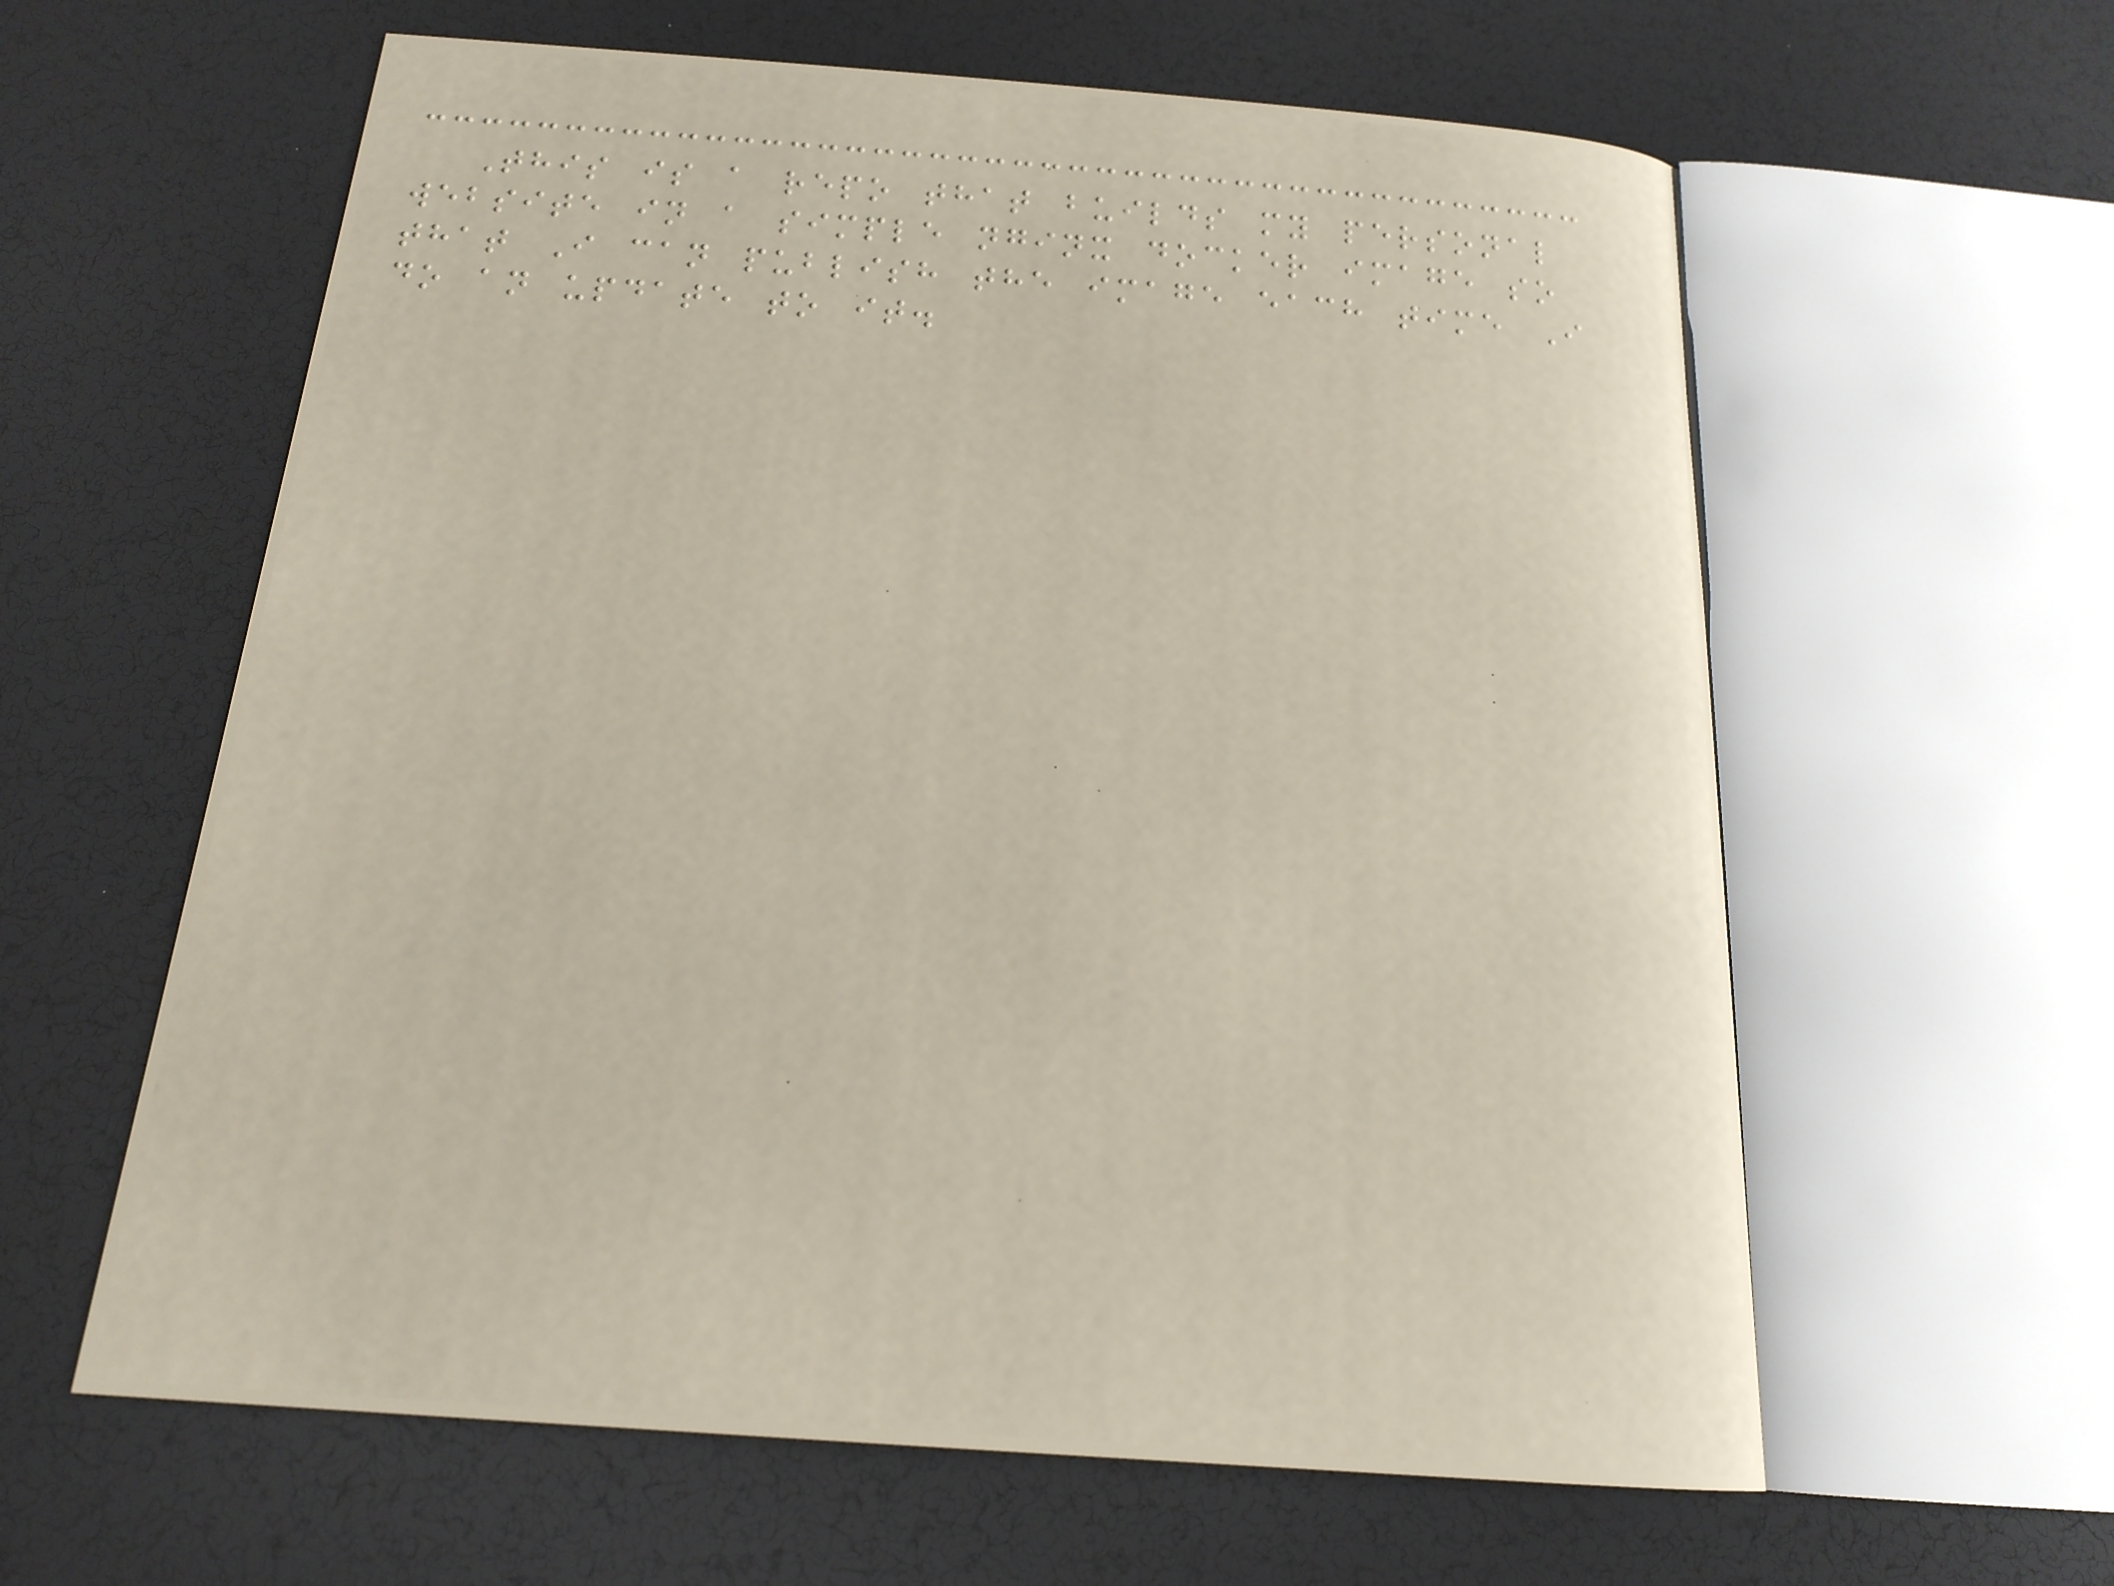This is a repo that builds my personal
website in a simple nginx docker image so
that I can publish the image each time I
do an update to it.
